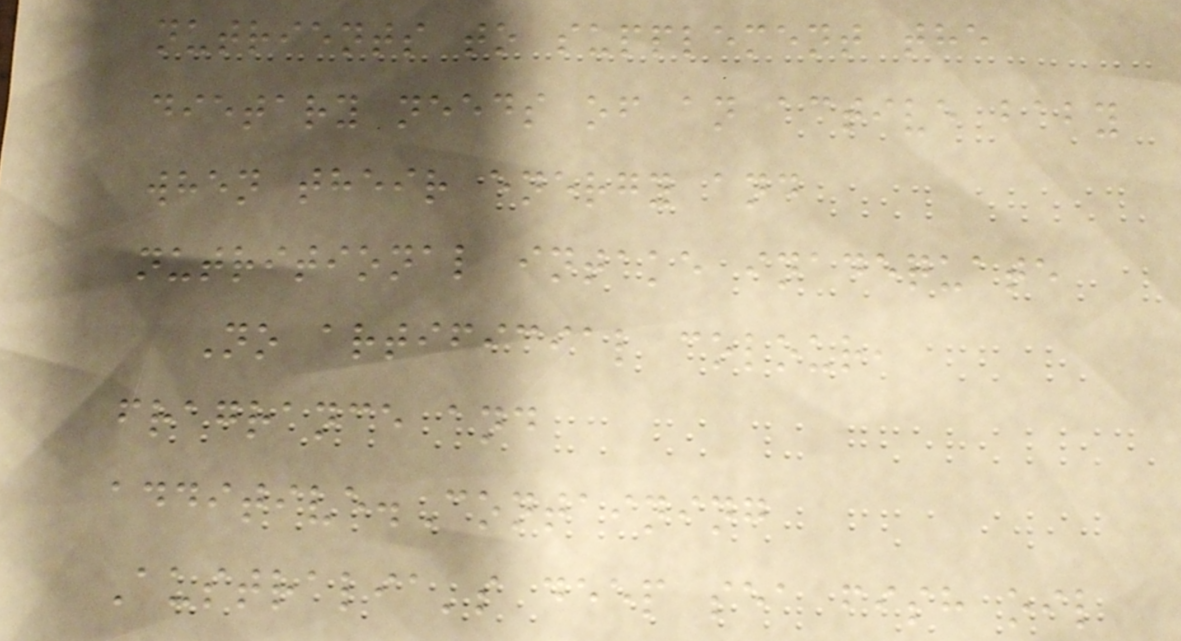nutrients to supplement the
dietary needs of an active baby
when their energy and
nutritional intake inadequate
No artificial colour,
fragrance and
additive.Containing
Australia's deep sea fish oil
